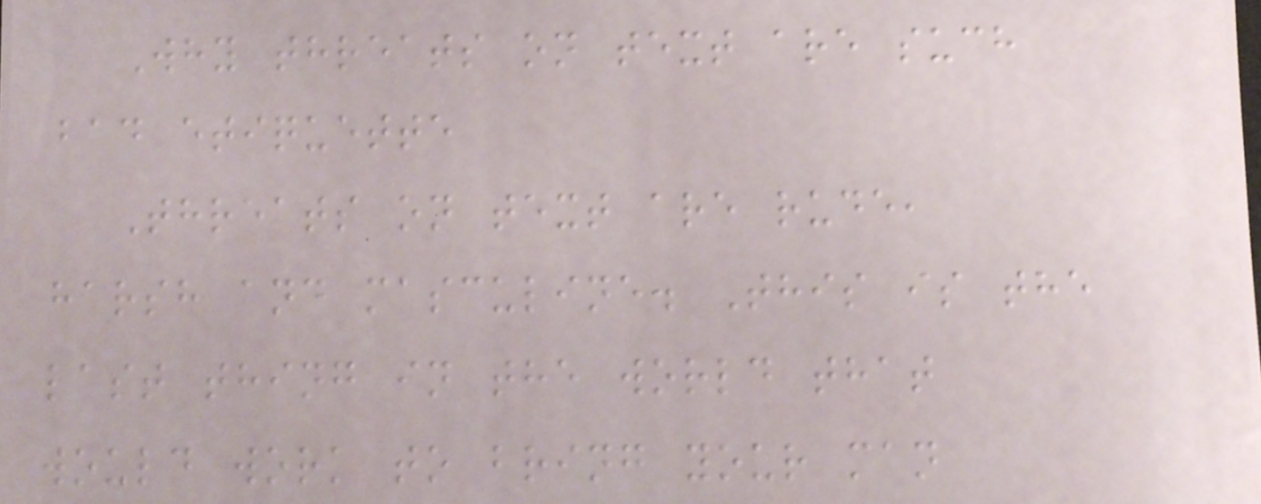Why threats on text are such
bad etiquette
Threats on text are rude,
harsh and masculine. This is the
last thing in the world that
would work to bring your man
